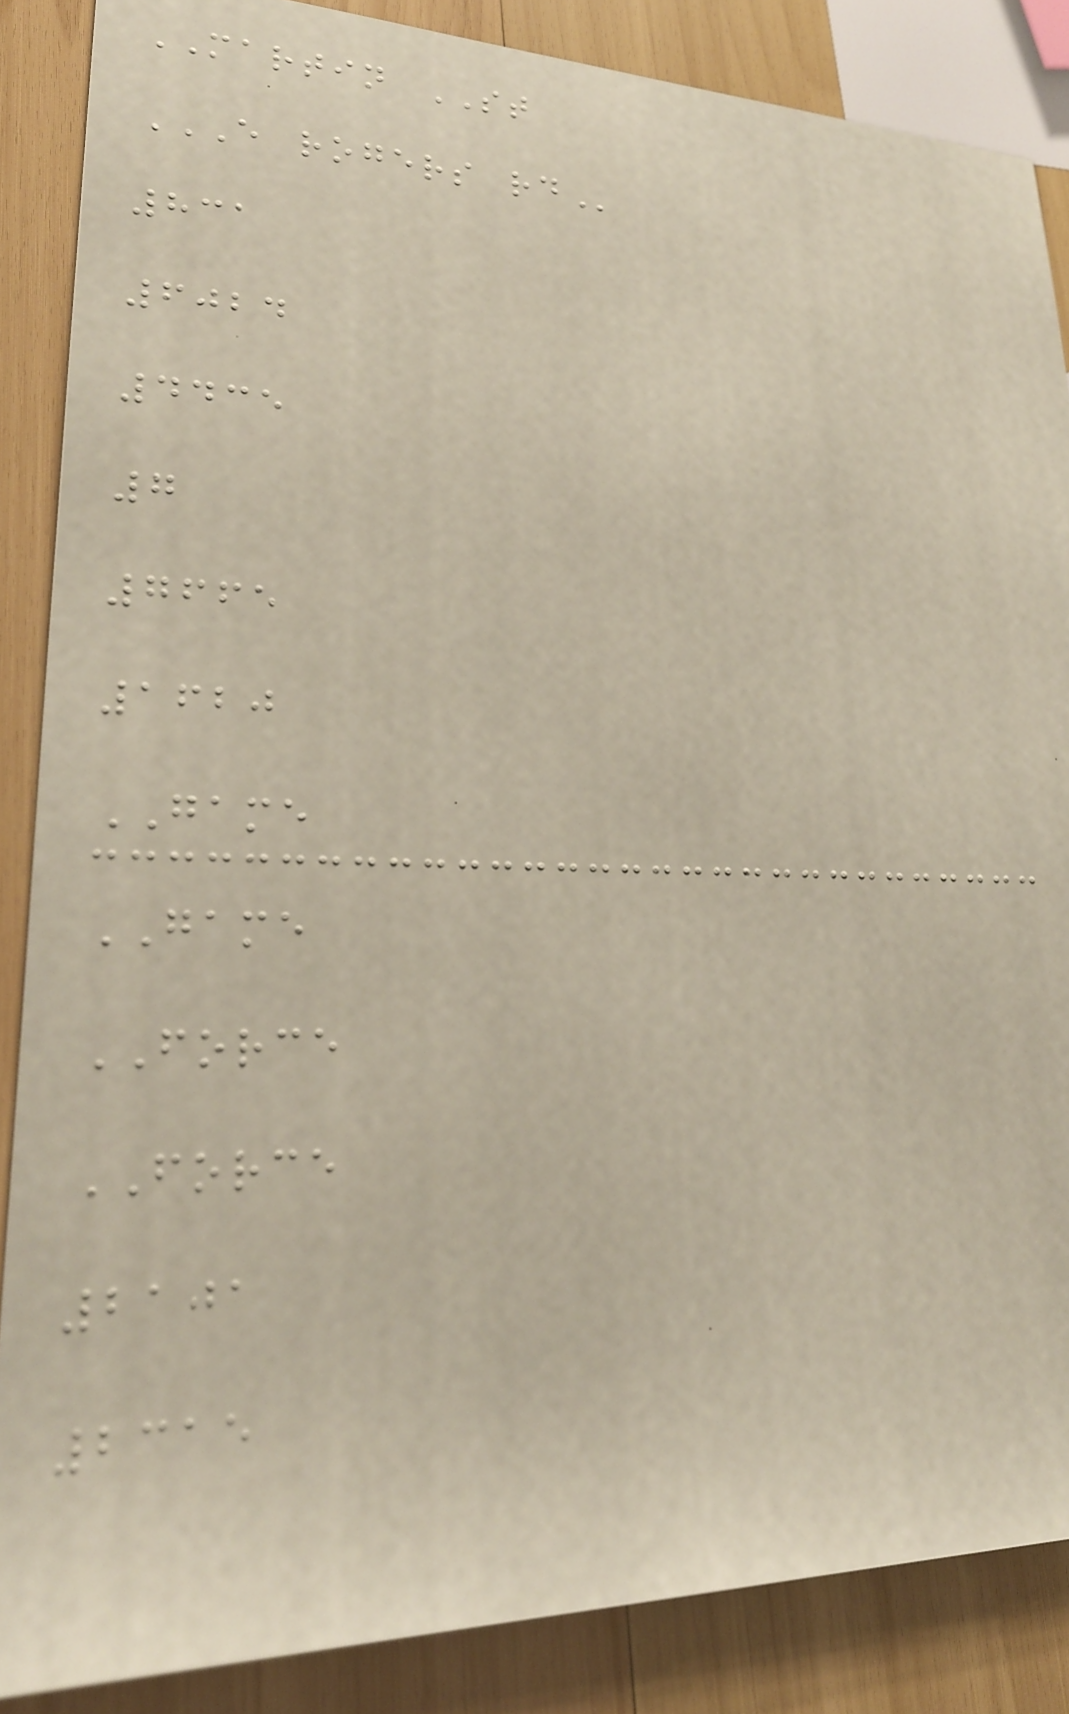MARTIN ST
E ROGERS RD
831
6024
4435
7
7665
1620
GAME
GAME
FORCE
FORCE
2101
2315
